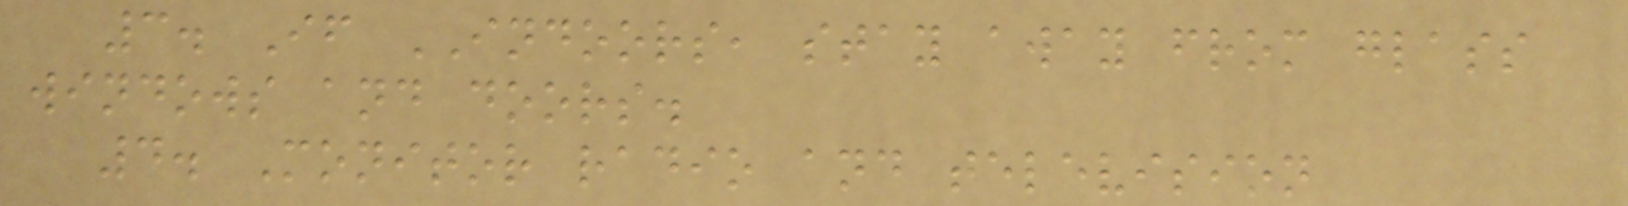3. If INDOORS, stay away from glass
windows and doors.
4. Monitor radio and television
